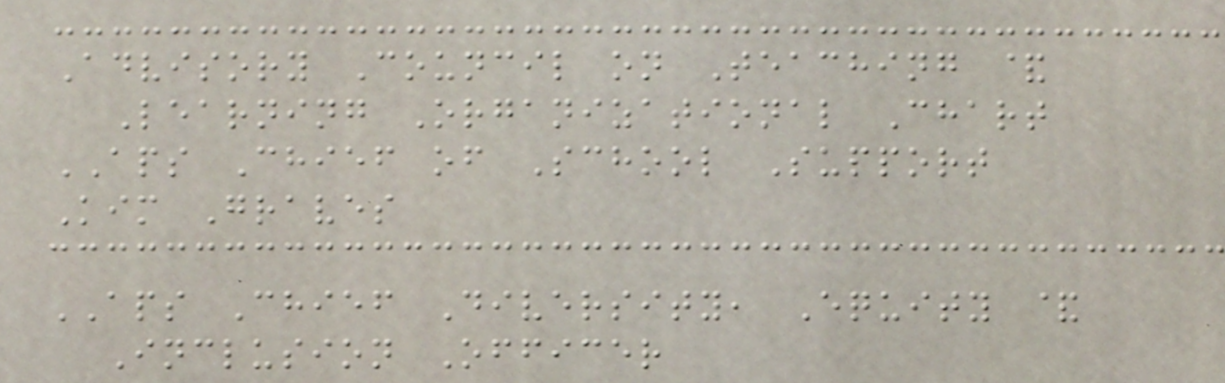Advisory Council on Teaching &
Learning Organizational Chart
APS Chief of School Support
Kim Graves
APS Chief Diversity, Equity &
Inclusion Officer
